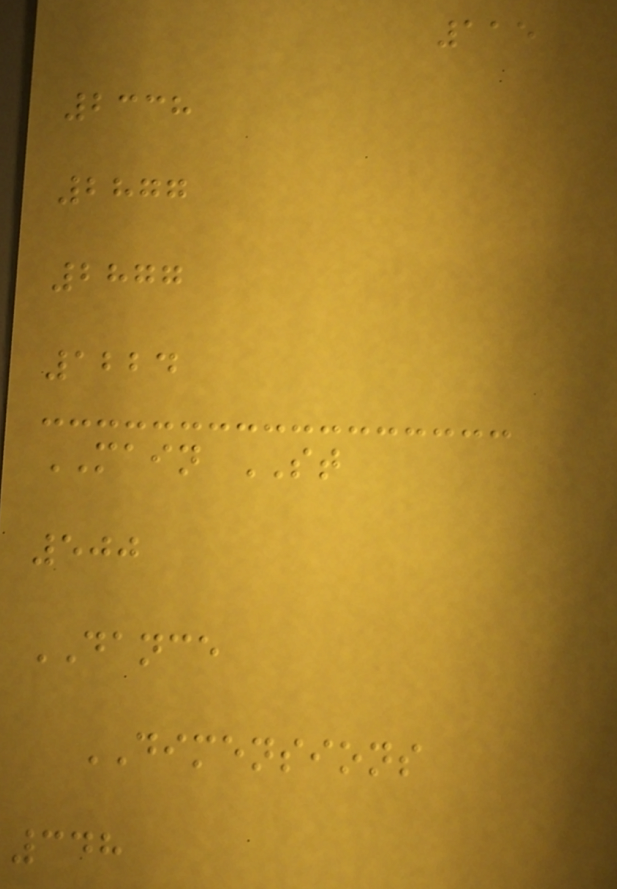115
2338
2877
2877
1224
MAIN ST
500
DANCE
DIMENSIONS
348
